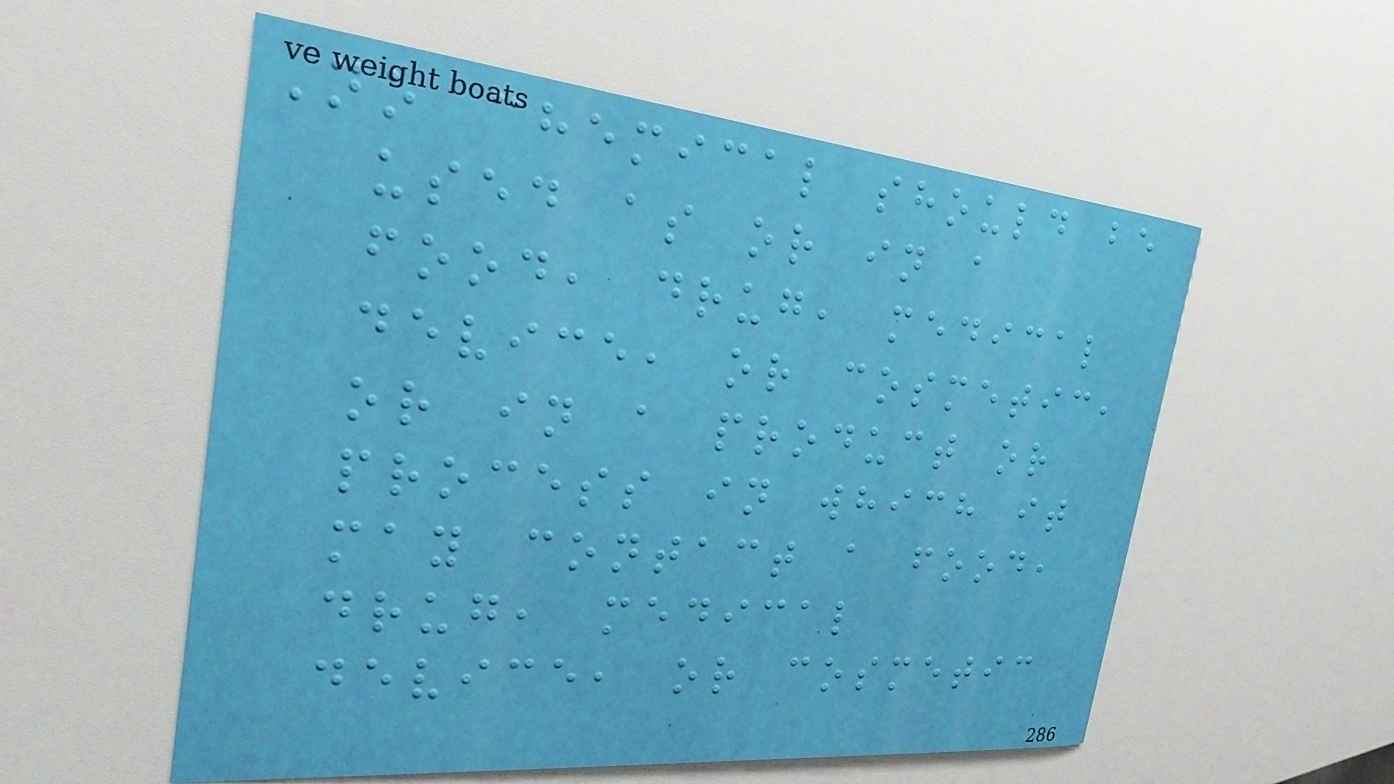No chemical should be
used as or in a
food, drug, medical
device, or cosmetic,
or in a product or
process in which it
may contact a food,
drug, medical
device, or cosmetic
